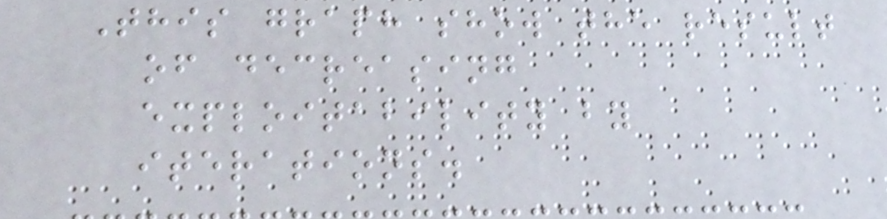This graph show the result
of decreasing
exploitability by
iterations.
